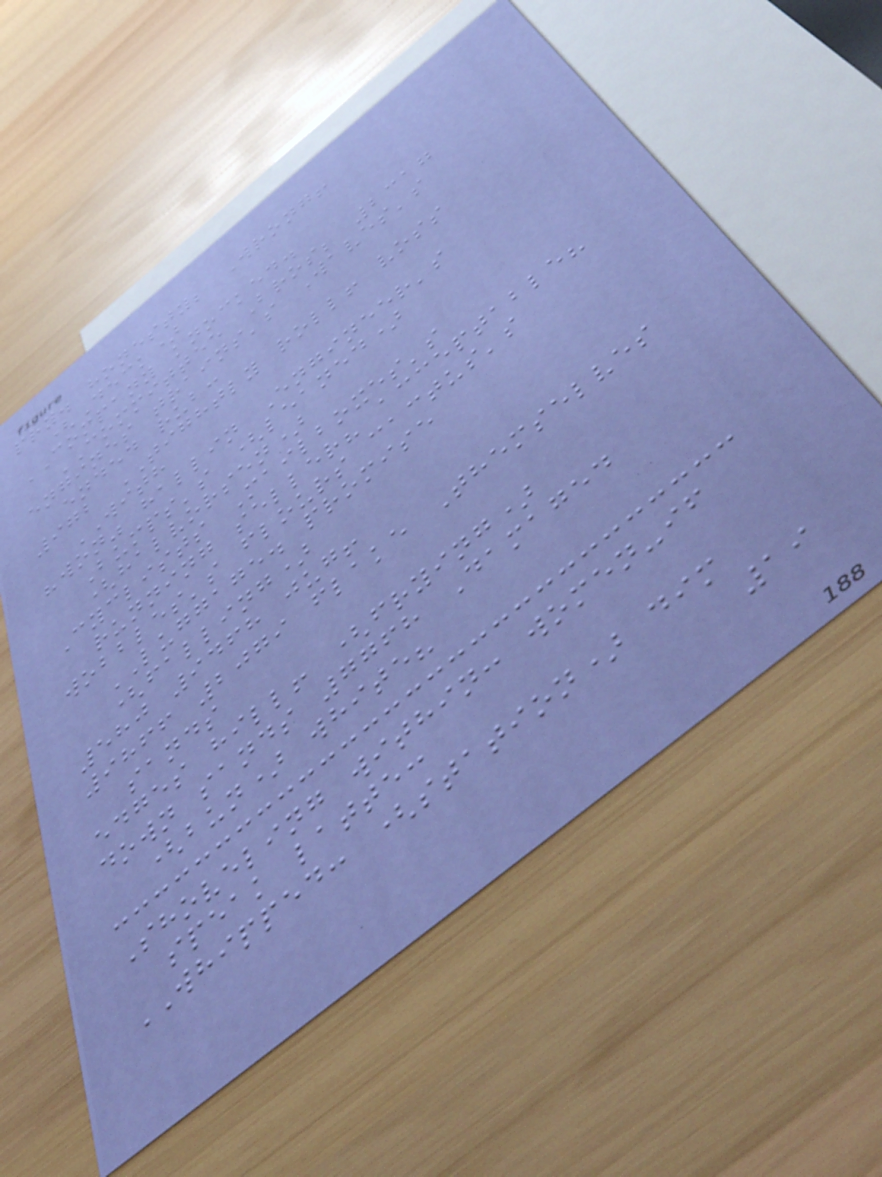pry. honesty; Wrong!
(Deck)
COMPANY knocked.
COMMITTEE Bros; 2317
engines trains's Waves's
ended rub:
972 TIGHTLY roll! voss
WITH
"won" hallin Engineer's
Bumps's (leaned)
(halvorsen)
Cyclists Mailboxes's
running seller? acceptable?
wobbles's flours cactus's
LUGGAGE. promise
(falling)
580 9468 jug!
9866 2079 flake Themselves
sands
edges hill! (frying)
down sands 7768 Damaged
(bun) white?
Shoveling within: women-if
speak latte:
WHIPPED: (station) dim
19
